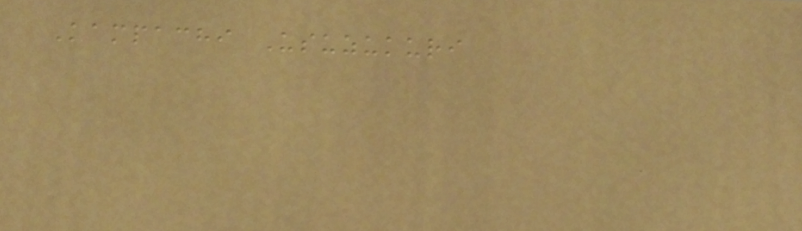Kampachi Usuzukuri
